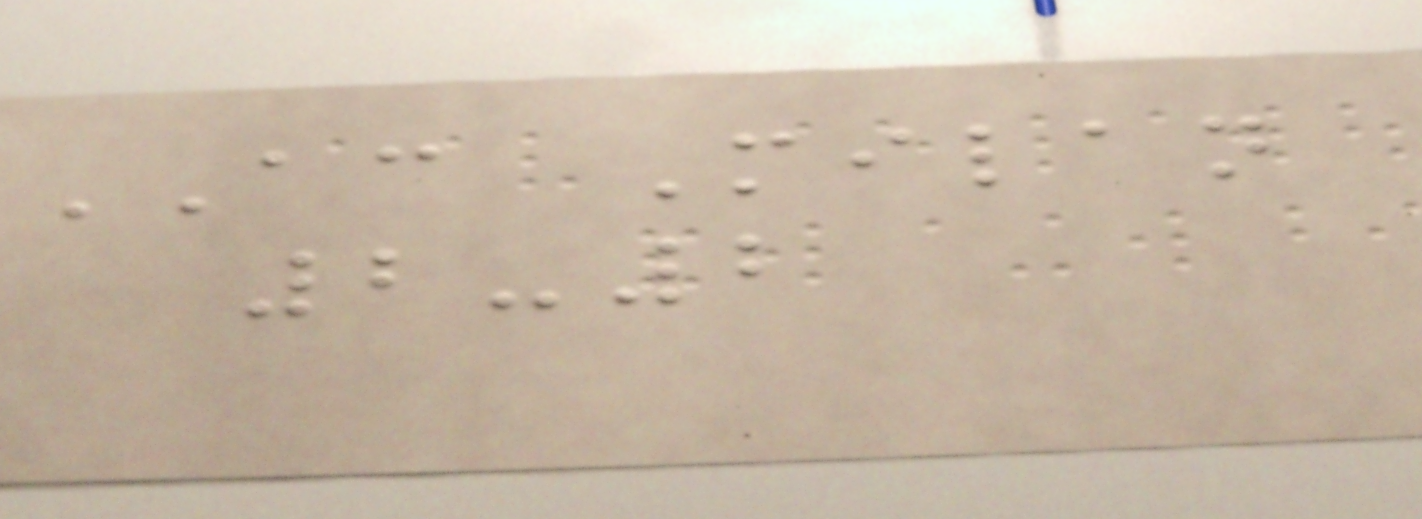AC Milan
2-2
